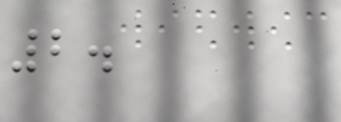2.
